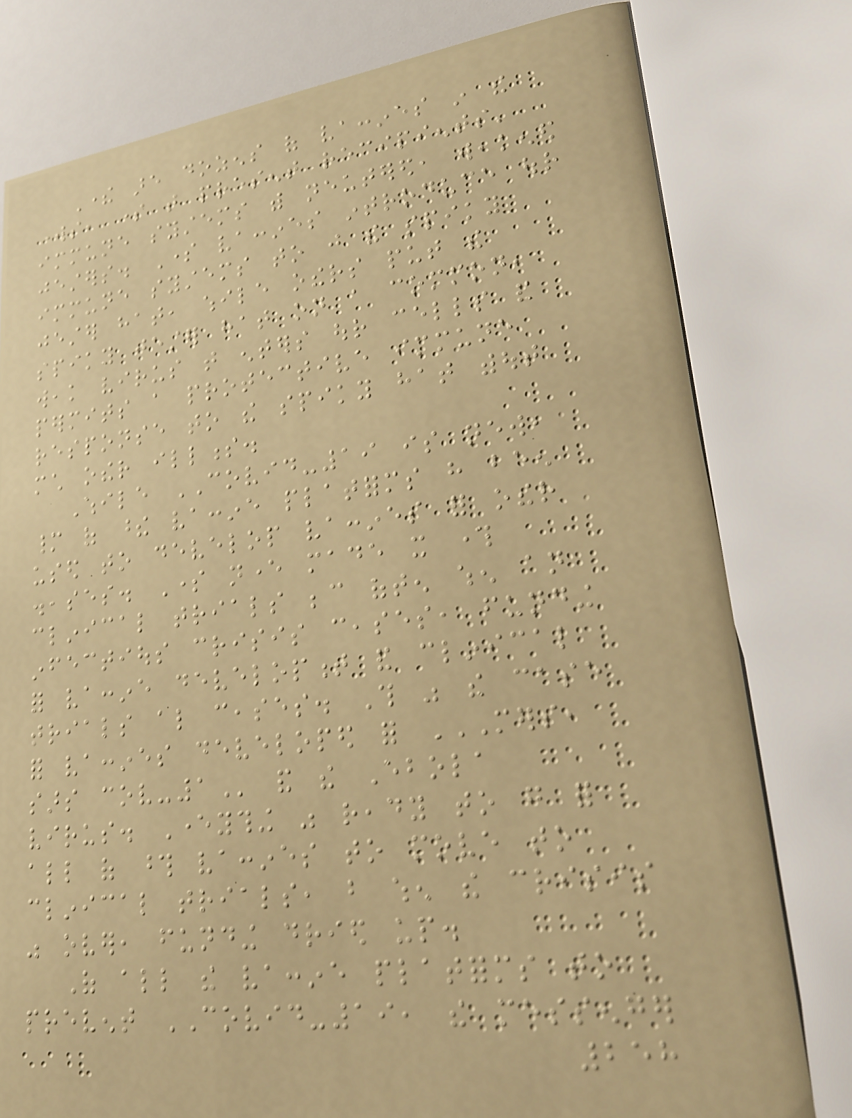There are dozens of vaccines in the
works, some that present recipients'
immune systems with neutered, weakened
jesters. Some vaccines introduce our
immune systems to just the spiky
jester hat, while others put the
spiky jester hat on a common,
weak virus that enters our cells and
permits a protective immune
response to the spiky hat without
much other illness.
While COVID-19 is new,
many of these vaccine platforms have been
used to develop vaccines for other
diseases. Some never made it through
clinical trials because often when an
infectious crisis ceases, funding
for vaccine development and clinical
trials also ceases. This was the case
for vaccines developed for MERS,
SARS COV-1 and the Ebola
virus. Everything was ready to go for
all of those vaccines to move to
clinical trials, but when the crisis
was over, funding dried up.
Of all the vaccine platforms to
prevent COVID-19, the messenger
258
